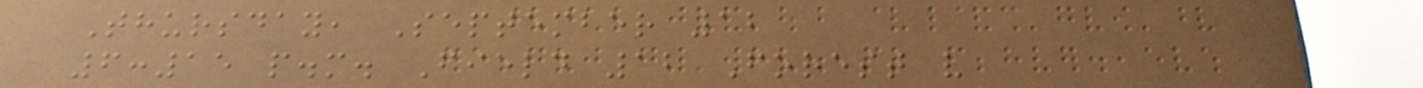Thursday, September 12
6:15 p.m. Field 12 Forest v
